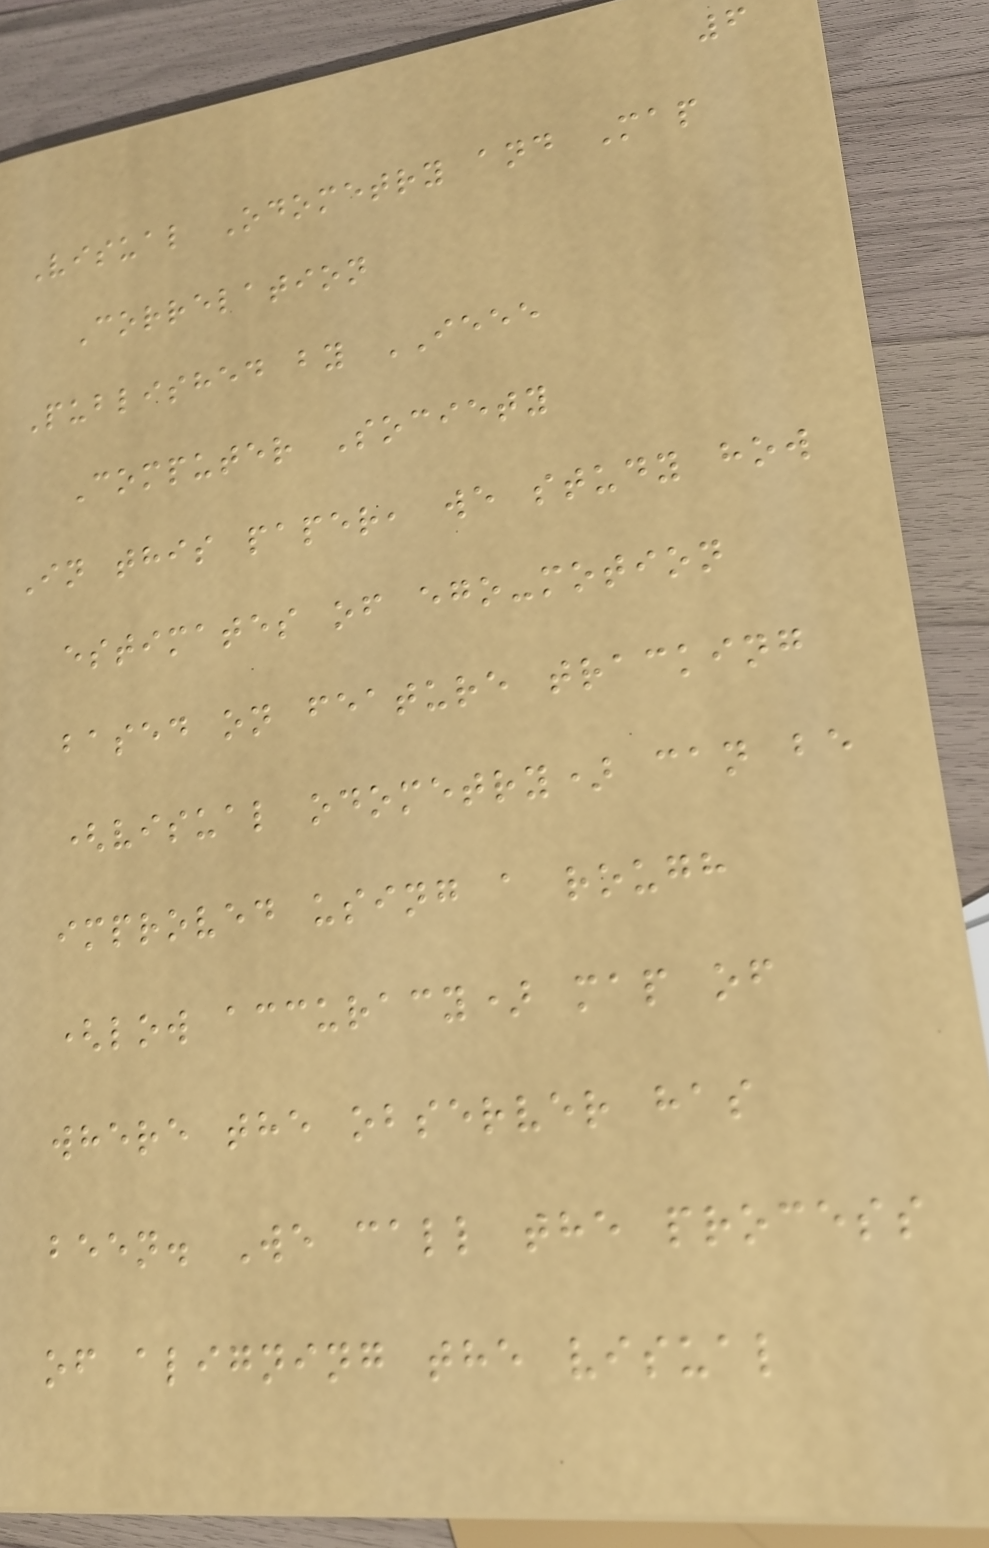6
Visual Odometry and Map
Correlation
Published by IEEE
Computer Society
In this paper, we study how
estimates of ego-motion
based on feature tracking
(visual odometry) can be
improved using a rough
(low accuracy) map of
where the observer has
been. We call the process
of aligning the visual
